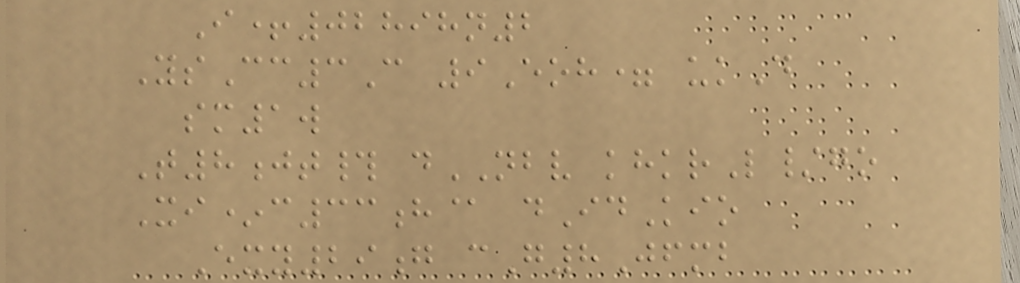I+02898n2
YsCc3C 9Eoh= ukD
sm1w
T8jt# dNBV khkrL/go
Xi*c33h@ dIdKio
Exy29g cG8Jfmb
